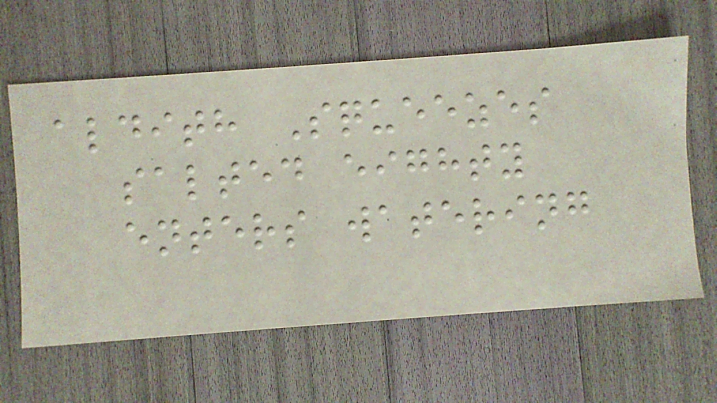aldith Squeezes
salted eighty
enters watering
